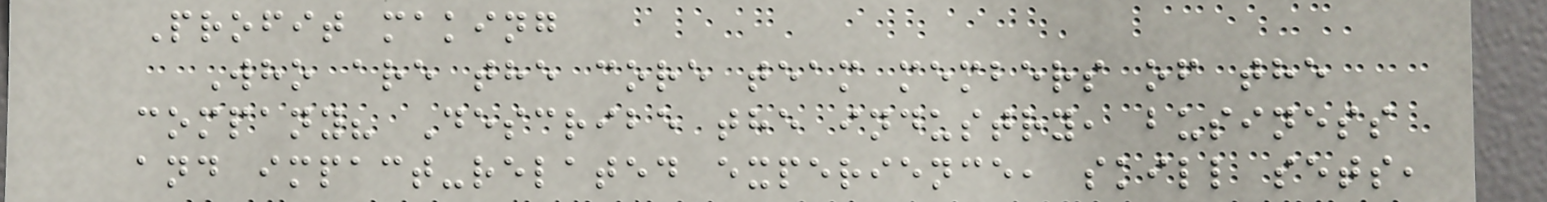Profit making
Who are the core team members of the
company? Describe the industry, business
and impact-related experience, skill sets,
